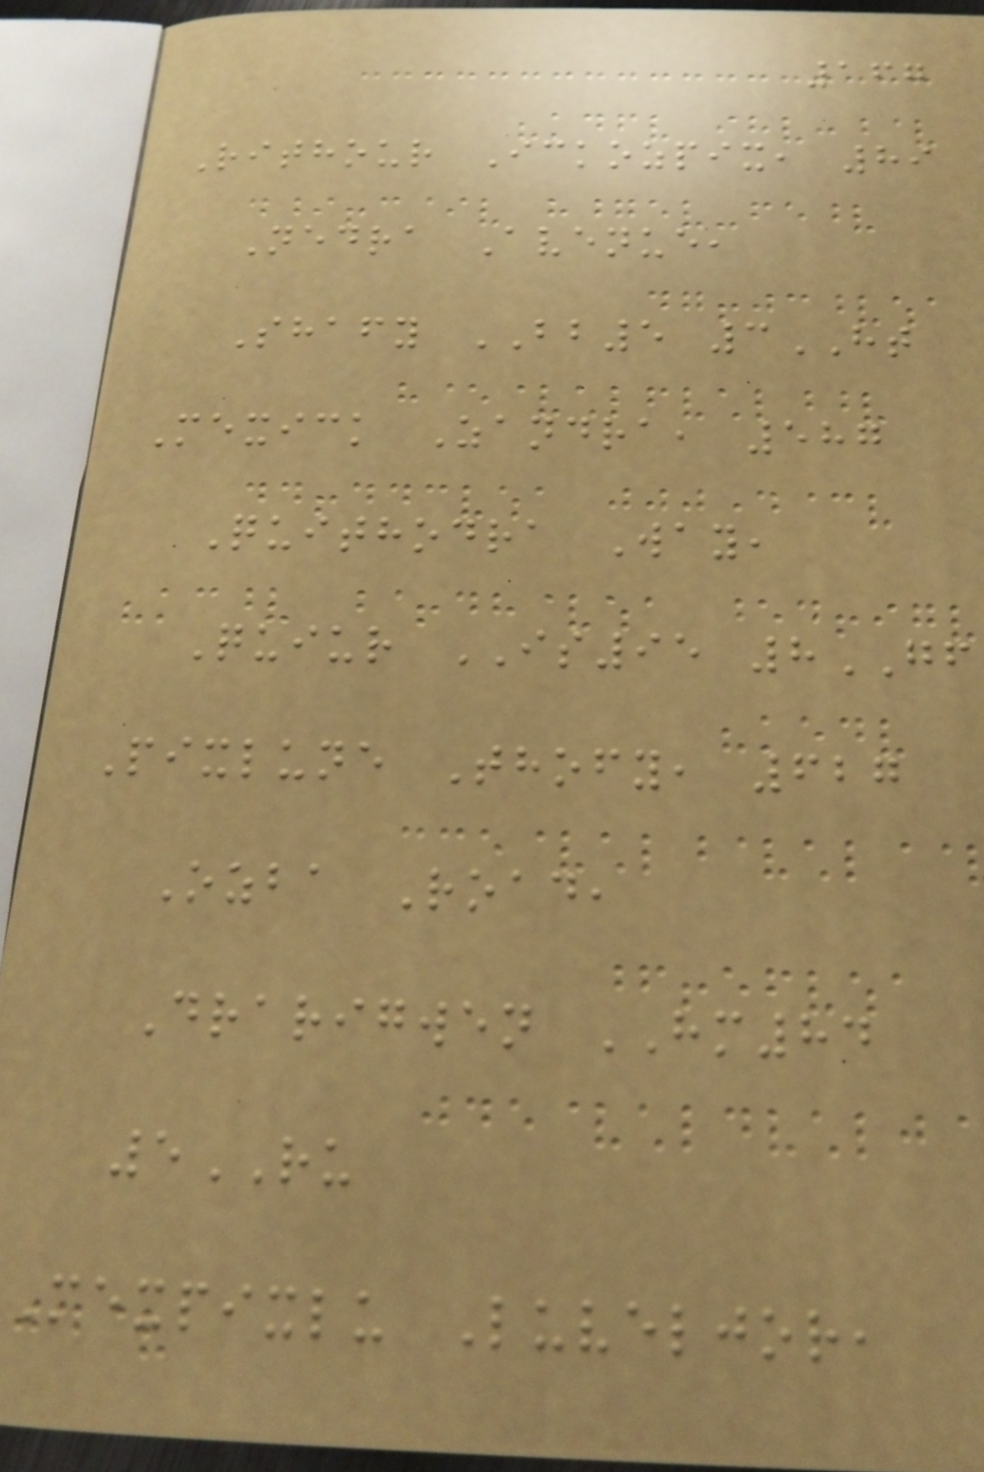167
Rithour Ickozpix, 89
Nedra Avenue,
Shafy BB5 3HT
Mexick Zandra, 587
Quithodra Way,
Quiur IS95 8GF
Pixlune Thofy, 627
Ozba Road,
Drarigwen HM84
5RU
Mexpixlu Luveljor,
